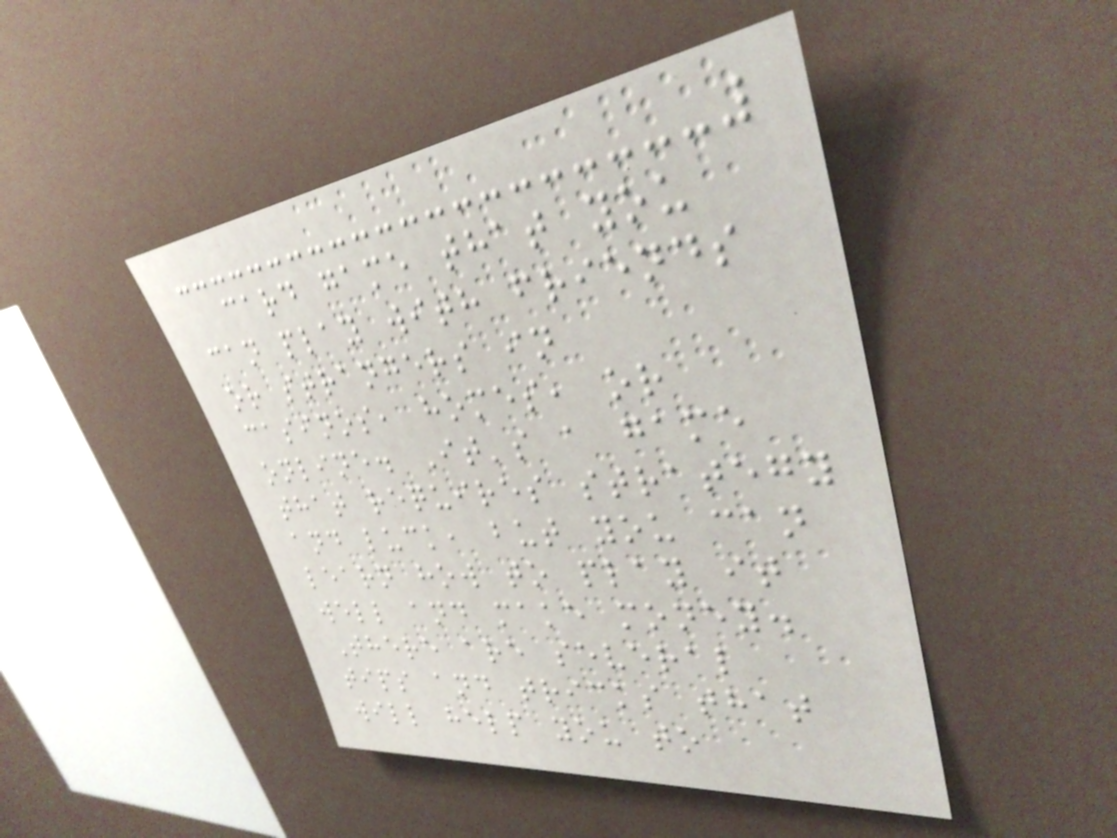card game that you
can play with friends
or strangers in
casinos, homes, or
online. It's a game
that requires strategy
and luck, but you can
learn how to play it
well and make money.
There are several
tips and tricks that
will help you to
